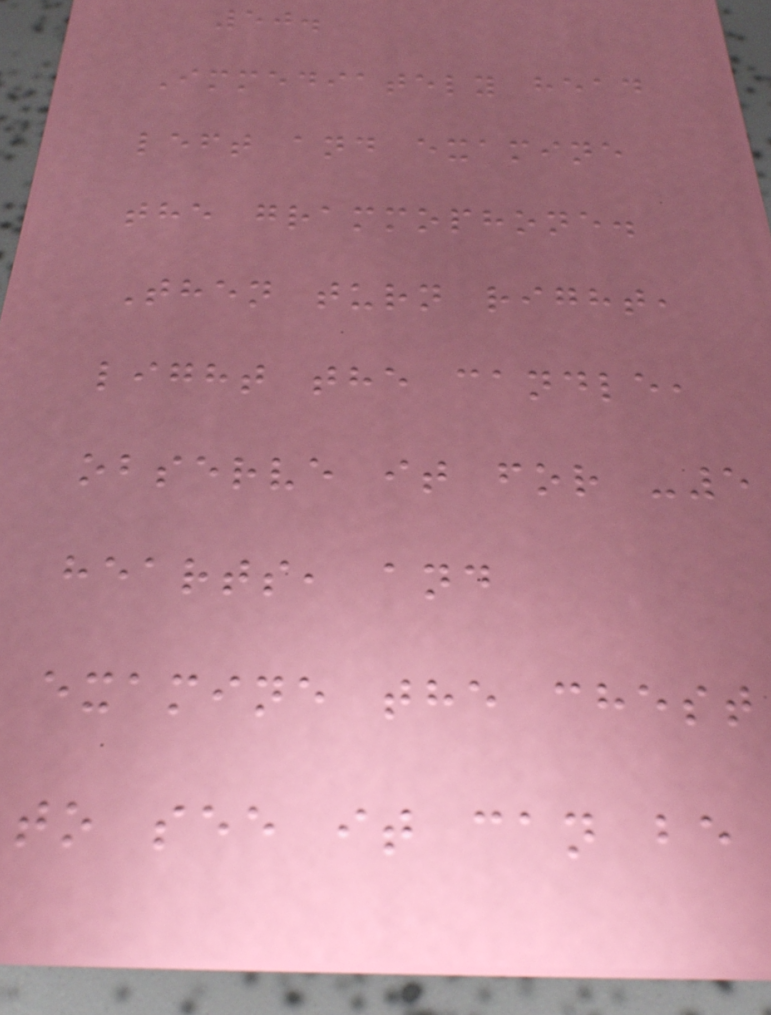50.
Immediately head
left and examine
the grammophone.
Then turn right,
light the candle,
observe it for -5
hearts, and
examine the chest
to see it can be
